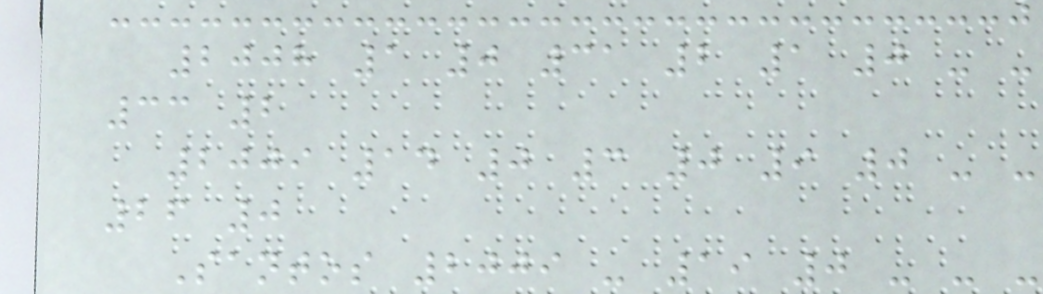2008 1 0 31 2 1 0 - -
33 2
2009 14 0 3 0 9 0 - -
26 0
Santos 2009 - 19 0 - - -
